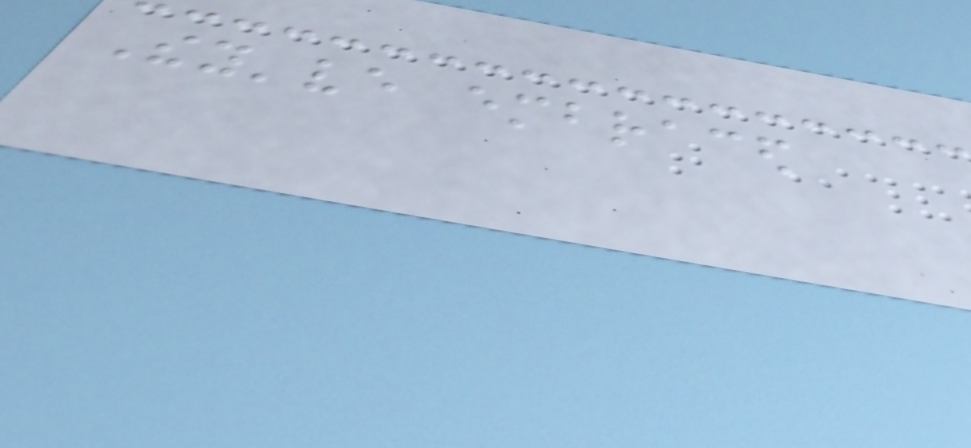They've embraced
